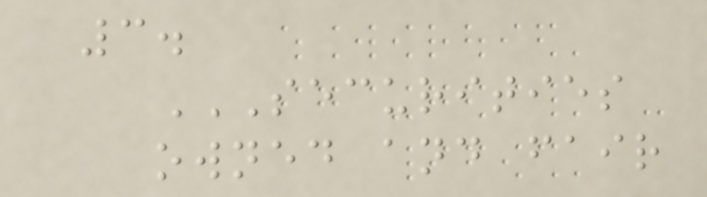3.
SECURITIES
OWNED AND FAIR
